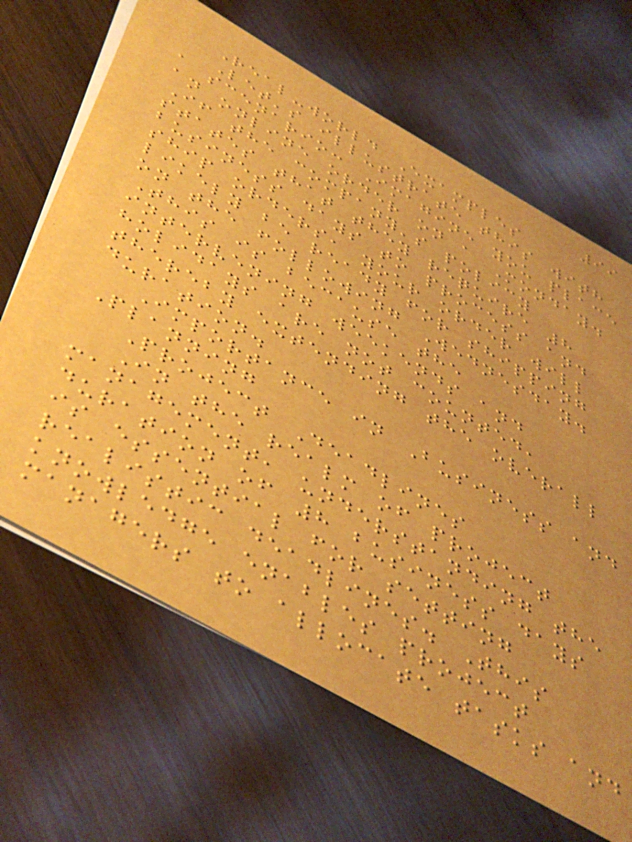99
Real-world Examples
Let's illustrate this with
a scenario: Imagine you place
an online order on a Monday.
If the company's policy
states that they require 8
business days to process and
ship orders, your order will
likely be ready for shipping
on the following Wednesday.
This is because the
intervening weekends and
holidays are not counted,
thereby extending the overall
duration.
Importance in Business and
Planning
Project Deadlines
In the realm of project
management, understanding the
duration of 8 business days
is essential for setting
realistic deadlines. This
knowledge enables project
managers to allocate tasks and
